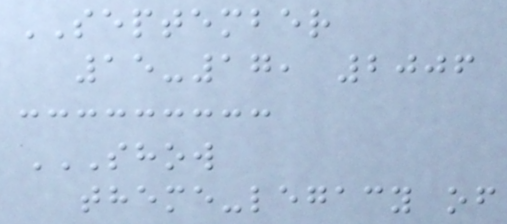SEPTEMBER
15-17, 2006
SHOW
THEME-LEGACY OF
